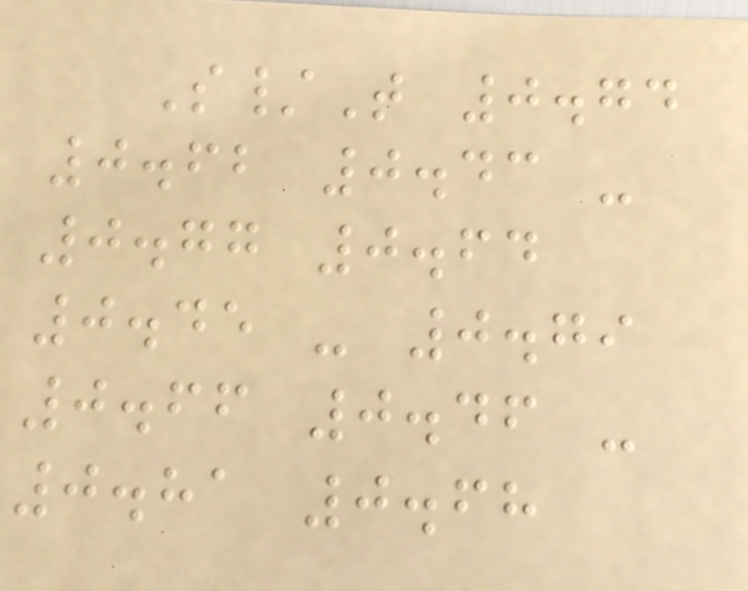S/T 0.74
0.62 0.43 -
0.77 0.64
0.45 - 0.79
0.66 0.46 -
0.81 0.68
